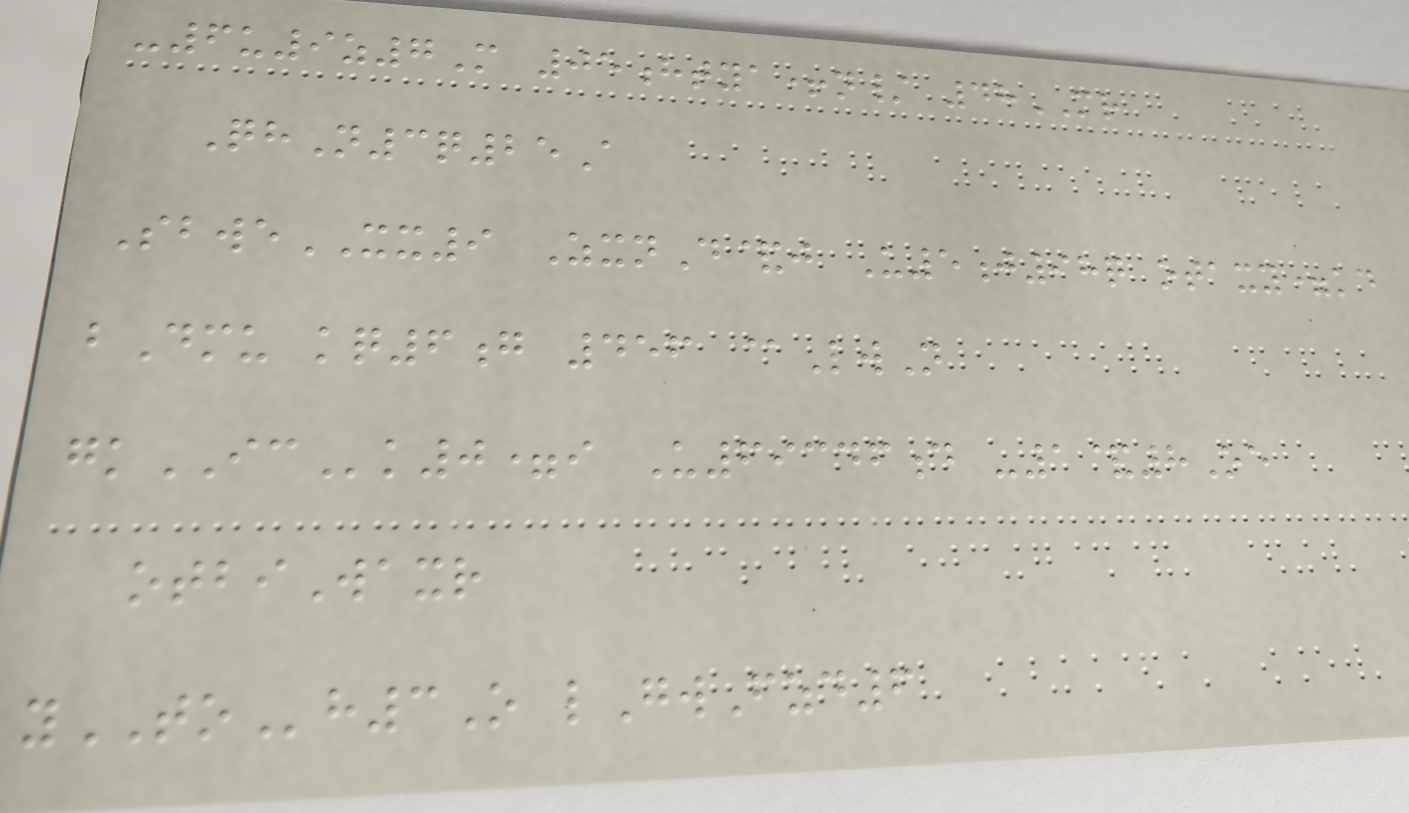-6u9z7M 05htya+n/ 48MR
QhN3q25A
SbweXX9 ZxnD&j U5j98q otaxy=kd
bDmu kq6g 456 @LwN
gkICk0=i U69346d -1&8Oe
otbiWaxr
yTOh3O lGwFzd6
